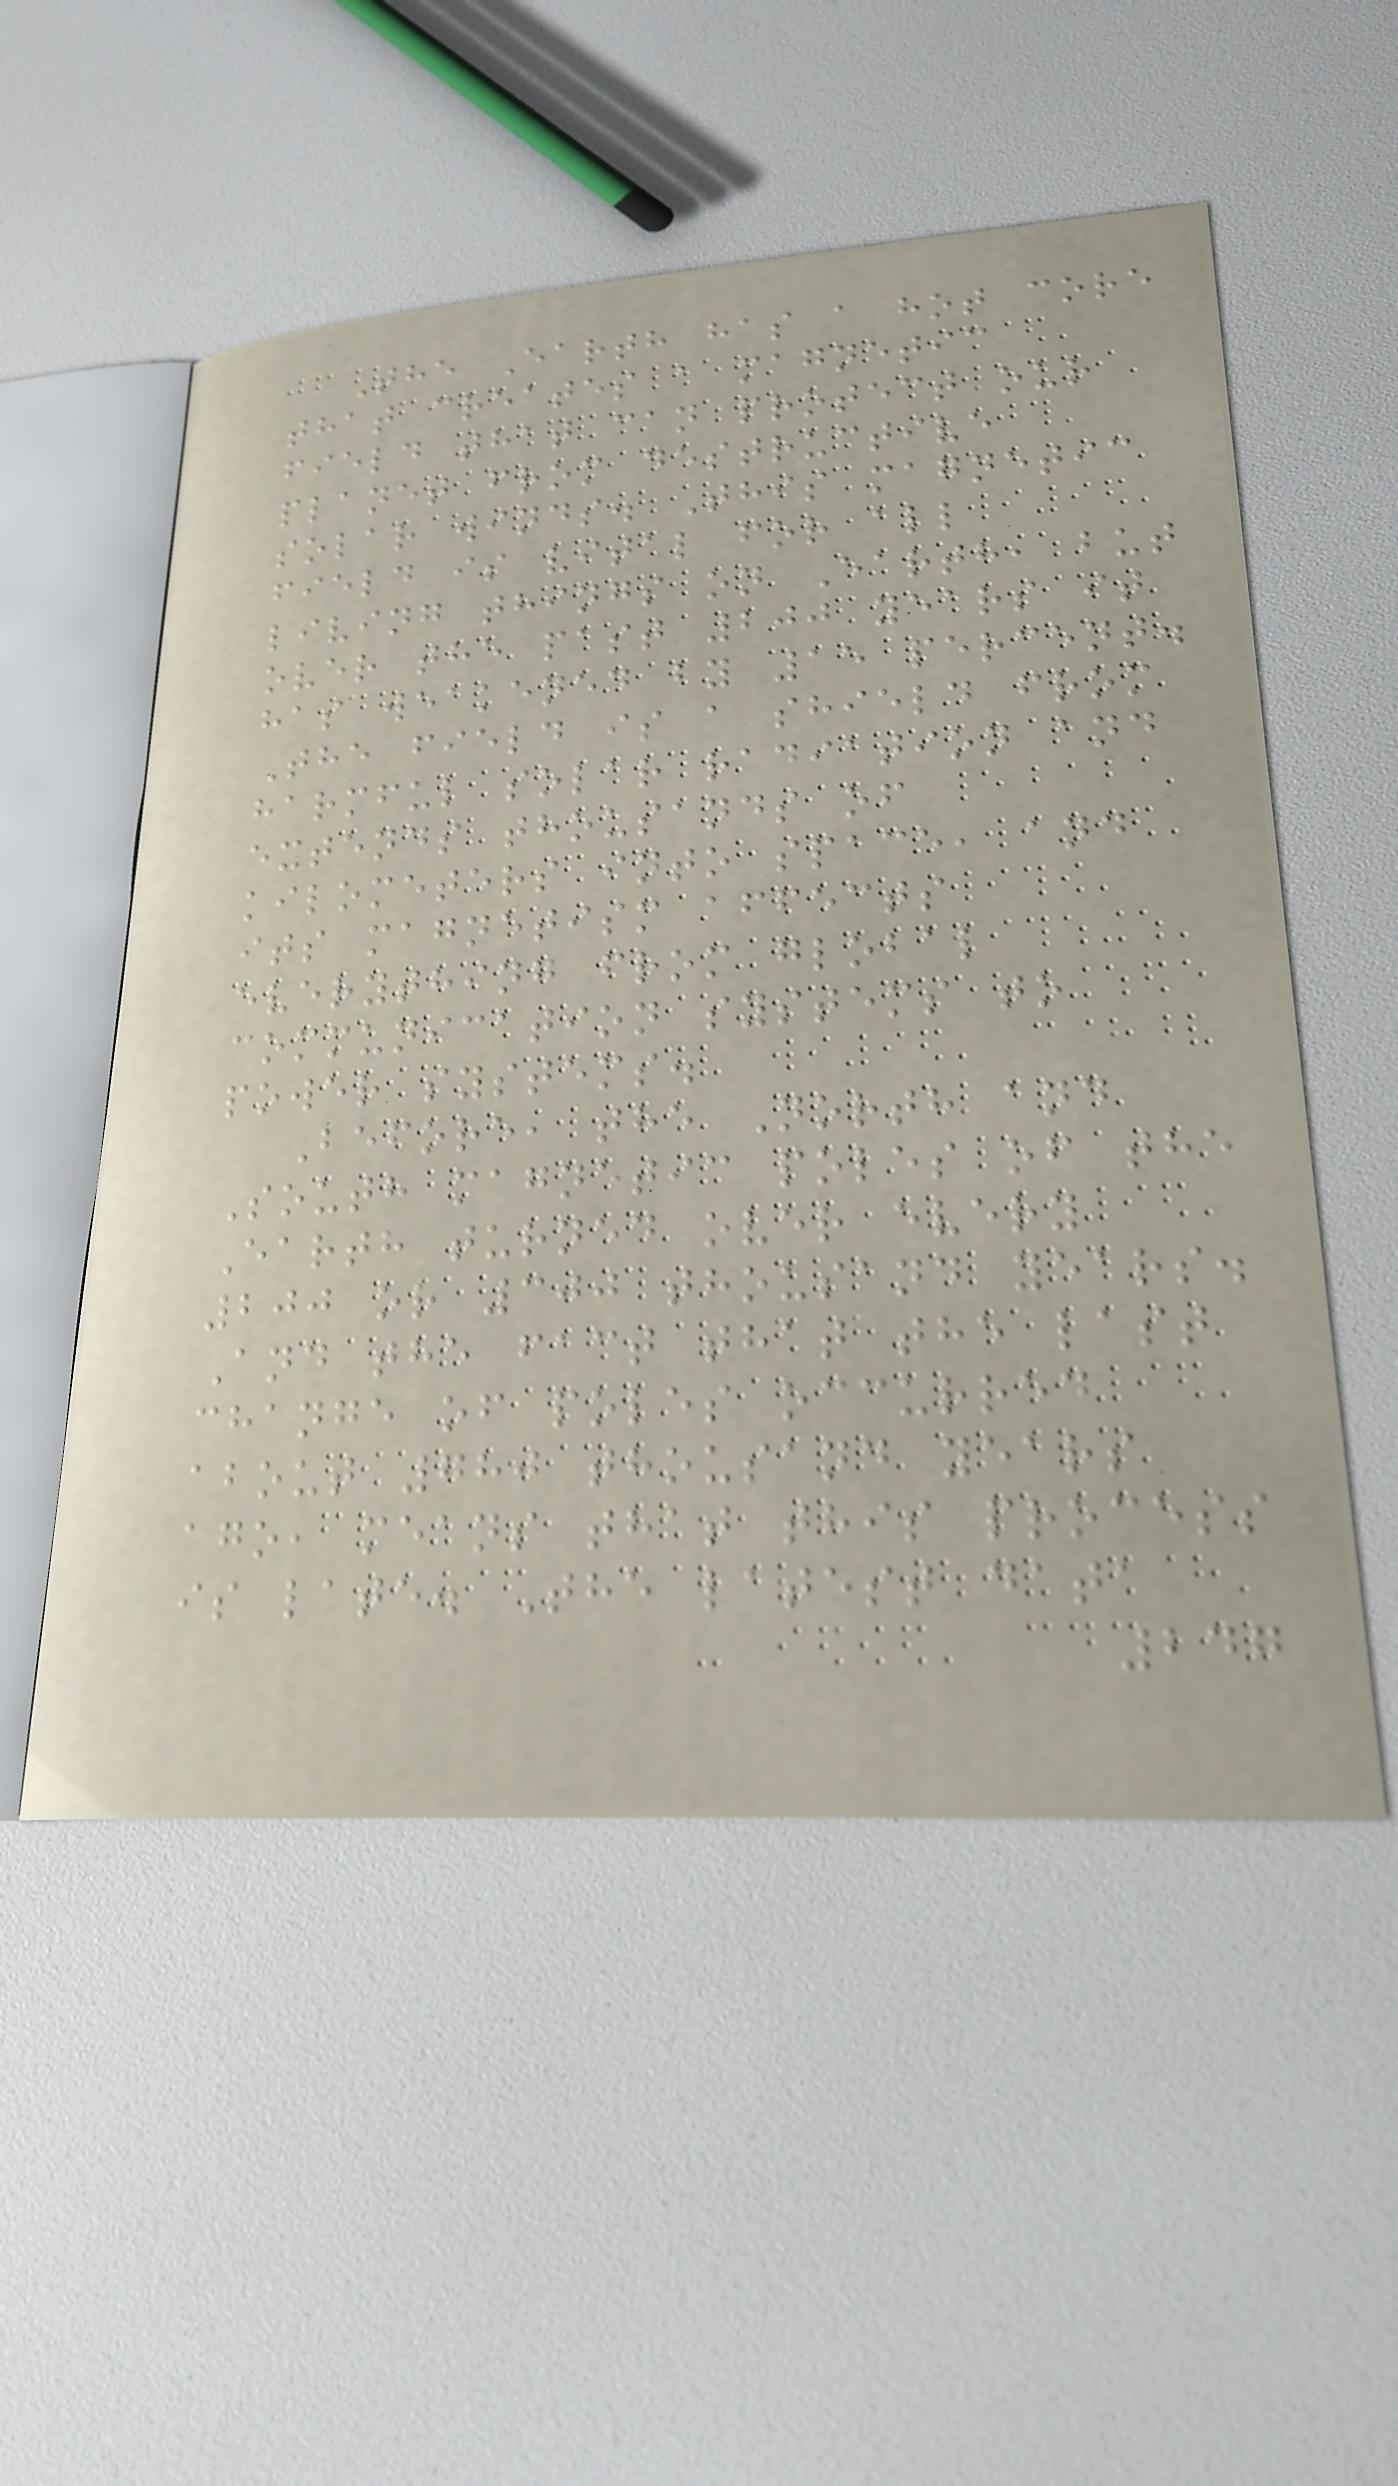The Earth has a hot core
that creates a magnetic
field that can protect our
planet from destructive
solar winds. This magnetic
field is vital for all
living things on Earth, but
over the past 200 years it
has weakened by 15 percent.
The field is a shield from
harmful solar radiation and
extends thousands of
kilometers into space, and
its magnetism affects
everything from global
communication systems to
power systems.
Before, the North and
South magnetic poles of the
Earth turned over every
200 or 300 thousand years.
And the fact that the last
change of poles occurred
about 780 thousand years
ago, means that this process
is late. The latest data
247
